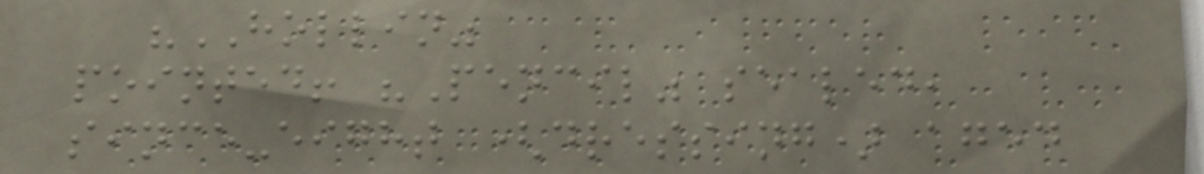"HOLLIN"
pointed! "Pencil" sealed,
since-eight (dressing) aged
